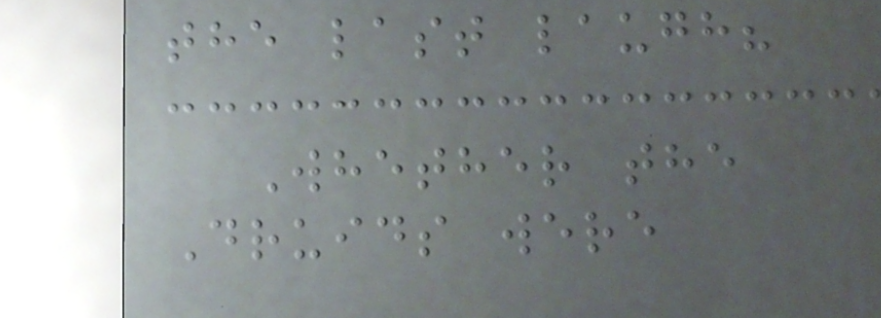the last laugh?
Whether the
Druids were
